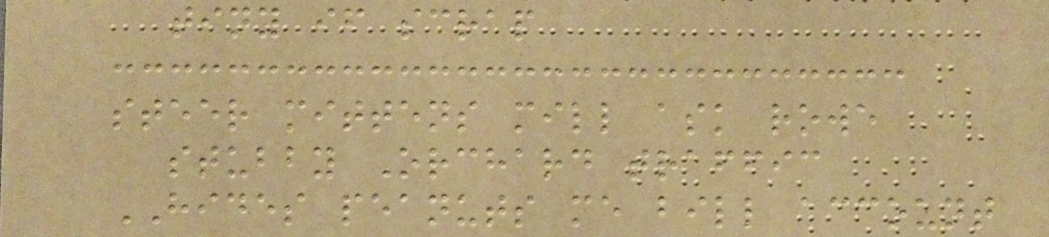tiny if scrap
steer mittens mill ask rowe
stubby Orchard traffic
HIDES peanuts me bill account
